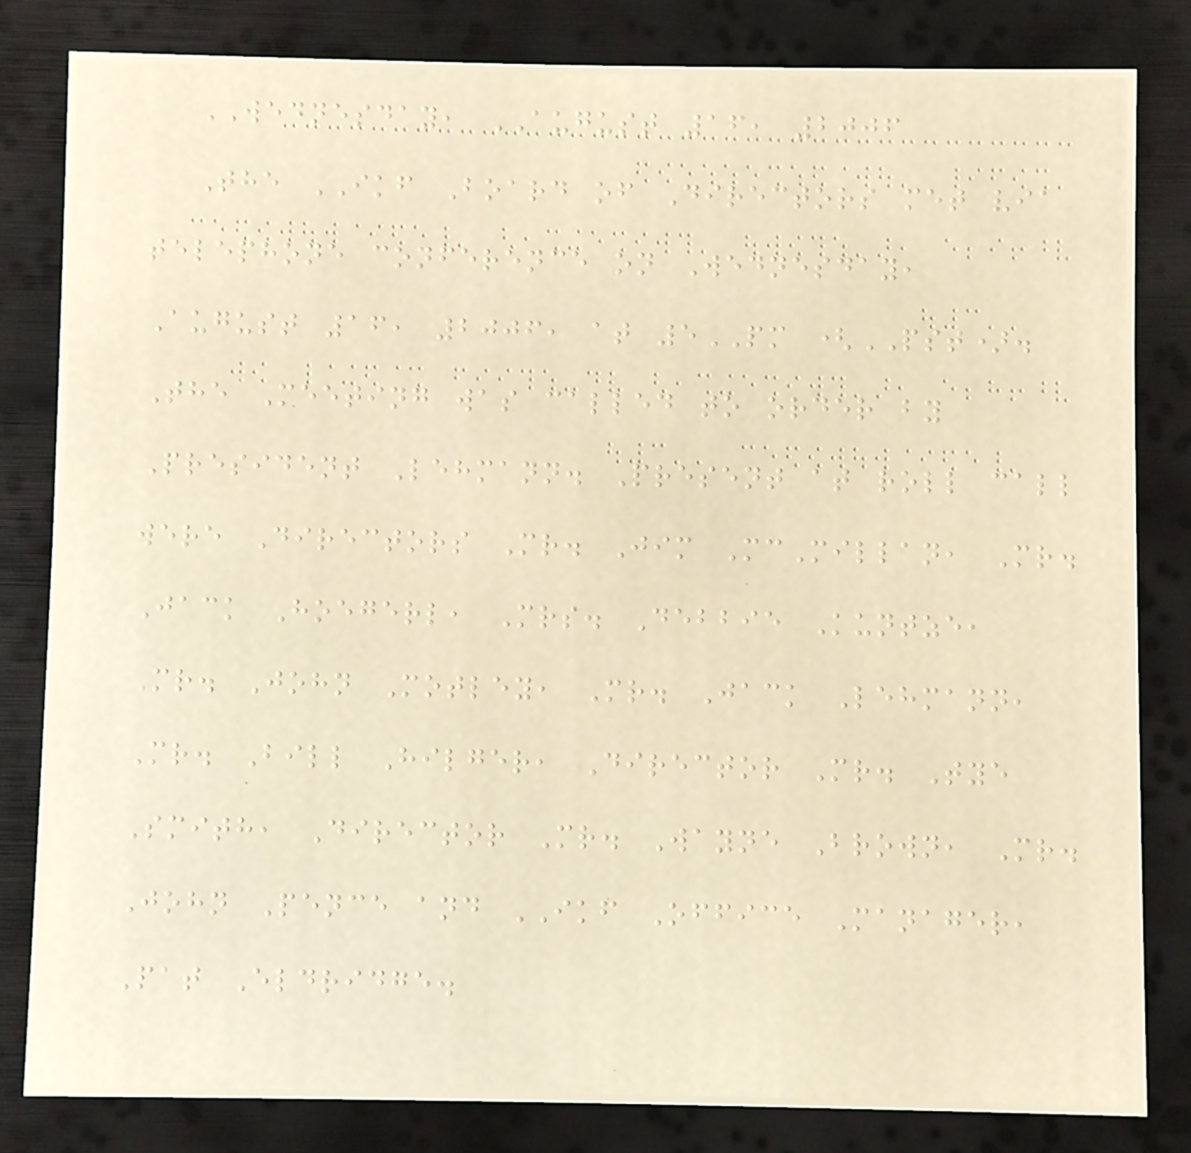WEDNESDAY, AUGUST 16, 2006
The IKF Board of Directors met via
telephone conference on Wednesday,
August 16, 2006, at 5PM (PST).
The Meeting was called to order by
President Lehmann. Present at roll call
were Directors Mr. Jim McMillan, Mr.
Jack Hoegerl, Mrs. Debbie Kuntze,
Mr. John Motley, Mr. Jack Lehmann,
Mr. Bill Hilger, Director Mr. Tye
Smith, Director Mr. Wayne Brown, Mr.
John Pence and IKF Office Manager,
Pat Eldridge.
